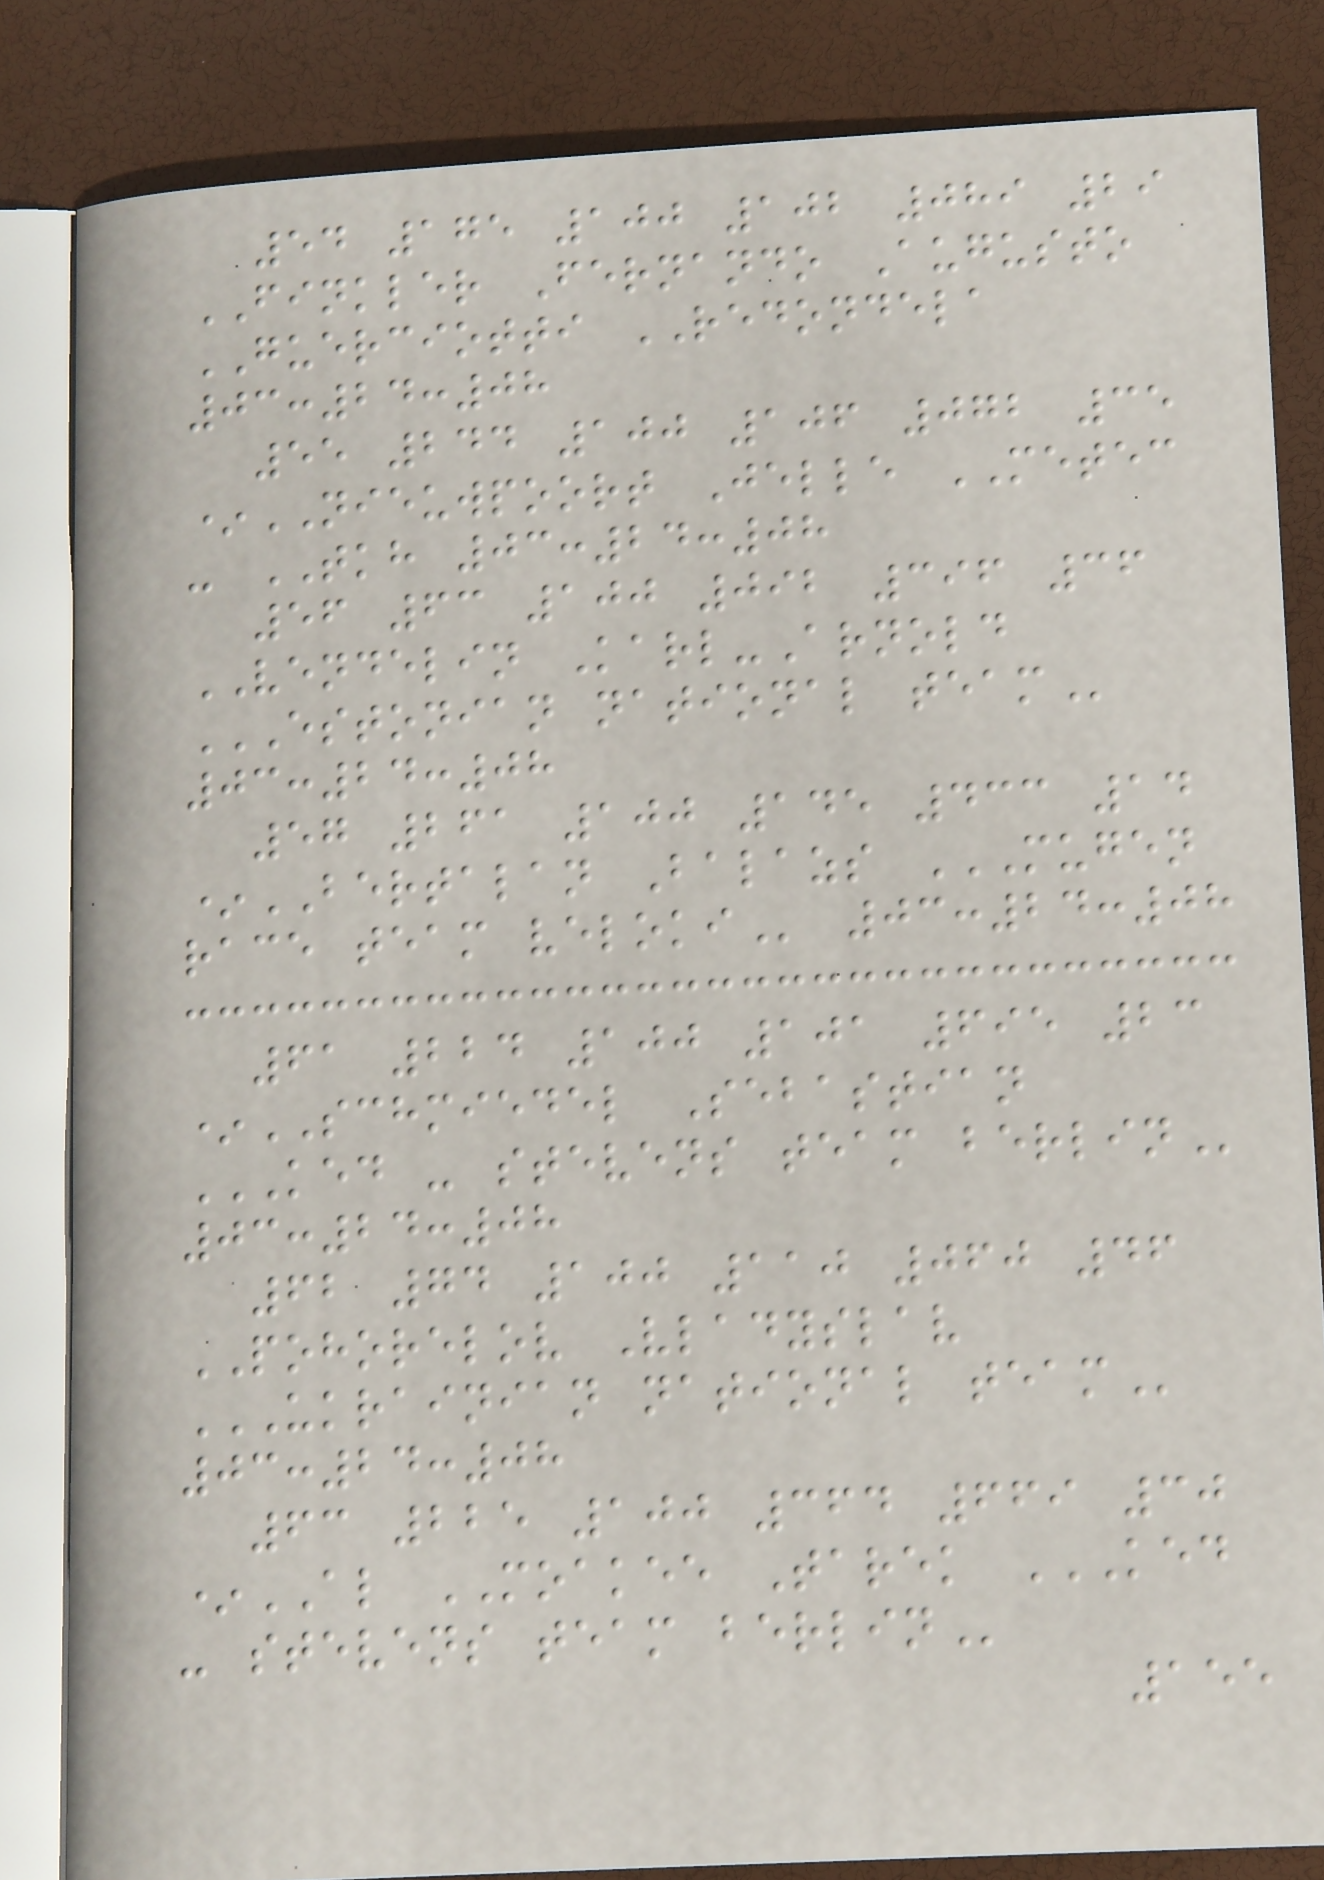54 175 100 102 089 29
FINKLER Fernando Augusto
GUERCIOTTI REDONDELA
03:24:08
55 244 100 106 072 35
*NIEUWPOORT Jelle METEC
- TKH 03:24:08
56 63 100 092 396 36
VENDELIN Karl-Arnold
ESTONIAN NATIONAL TEAM
03:24:08
57 261 100 145 433 14
*BERTALAN Balazs MUGEN
RACE TEAM VELOKI 03:24:08
61 224 100 101 695 23
*SCHMIEDEL Sebastian
KED - STEVENS TEAM BERLIN
03:24:08
62 74 100 110 060 46
POHORELOV Vladyslav
UKRAINIAN NATIONAL TEAM
03:24:08
63 225 100 364 669 30
*AL MOAKEE Tarek KED
- STEVENS TEAM BERLIN
155
